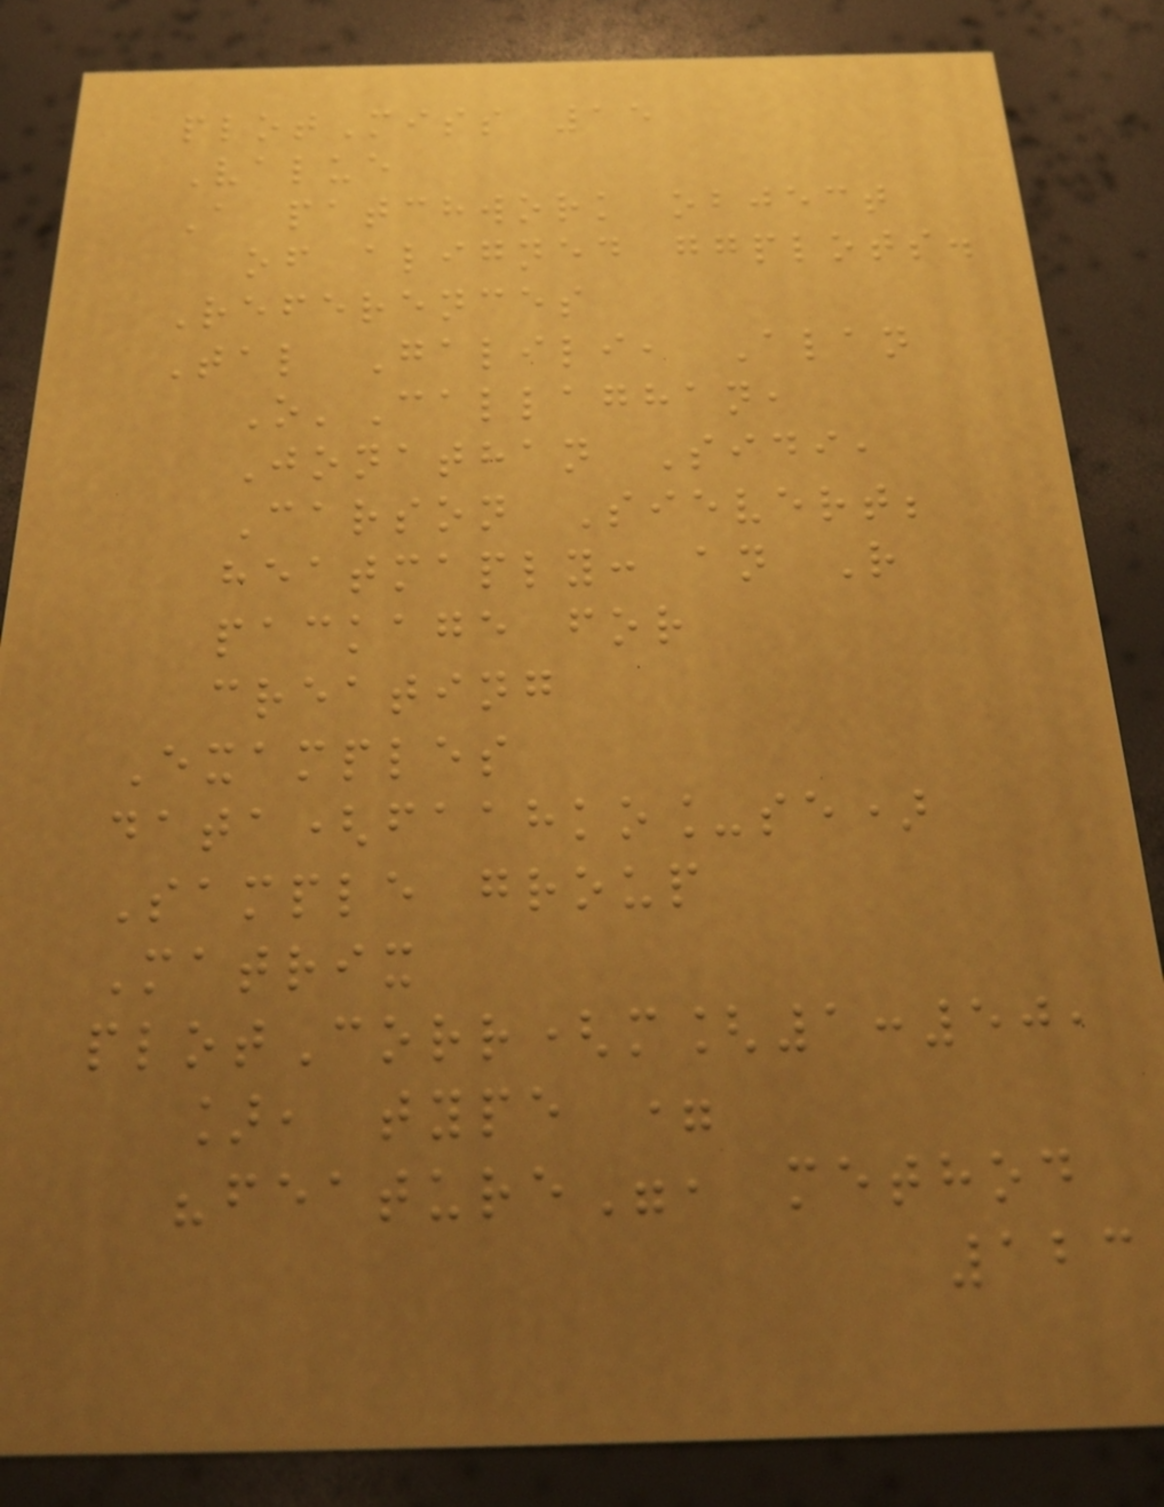plotMiss 15
Value
A patchwork object
of aligned ggplots.
References
Tal Galili, Alan
O'Callaghan,
Jonathan Sidi,
Carson Sievert;
heatmaply: an R
package for
creating
Examples
data(faahko_se)
Sample group
Matrix
plotCorr(m[1:50,
], type =
"feature", method
123
